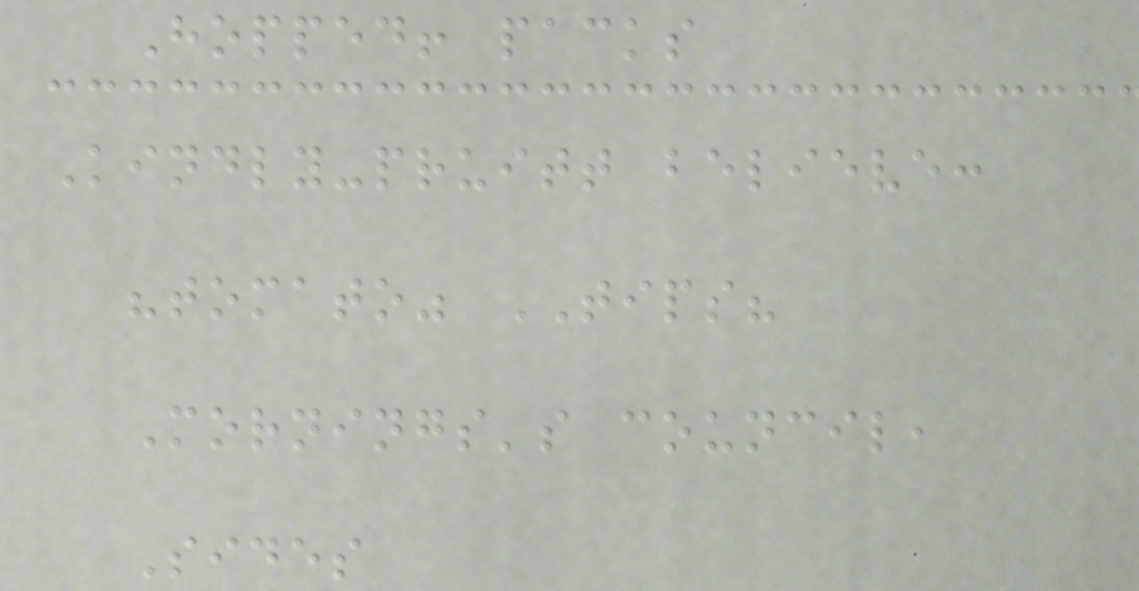Hopped! packs
Kindly-pruitt believe:
"tomato" TIPS?
Mornings's council,
Sides
